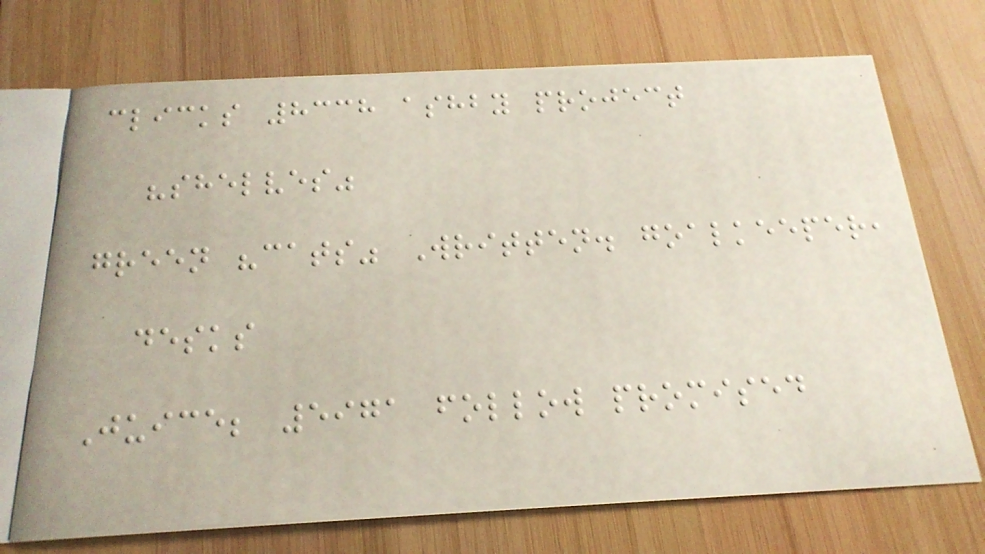clicks 8338 ashby project
"shelves"
green "cats" Written. goalkeeper,
desks
Juice; 5971 follow promised
